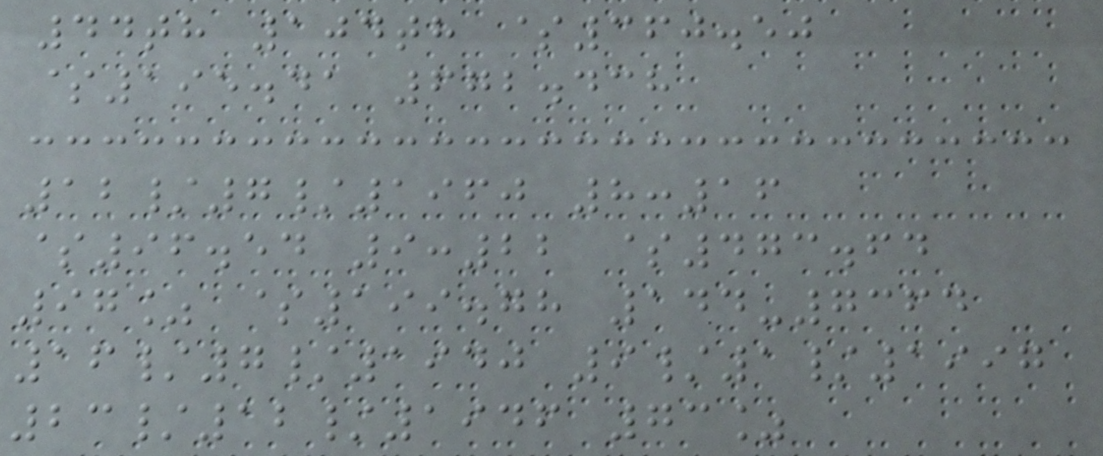44th 104th $360.50
$195.41 672.438
12/7/1960 8:16
$96.54 9:22 $473.64
97% $199.78 144-7364
16/7/1940 9/1/1997
23/12/1946 73%
